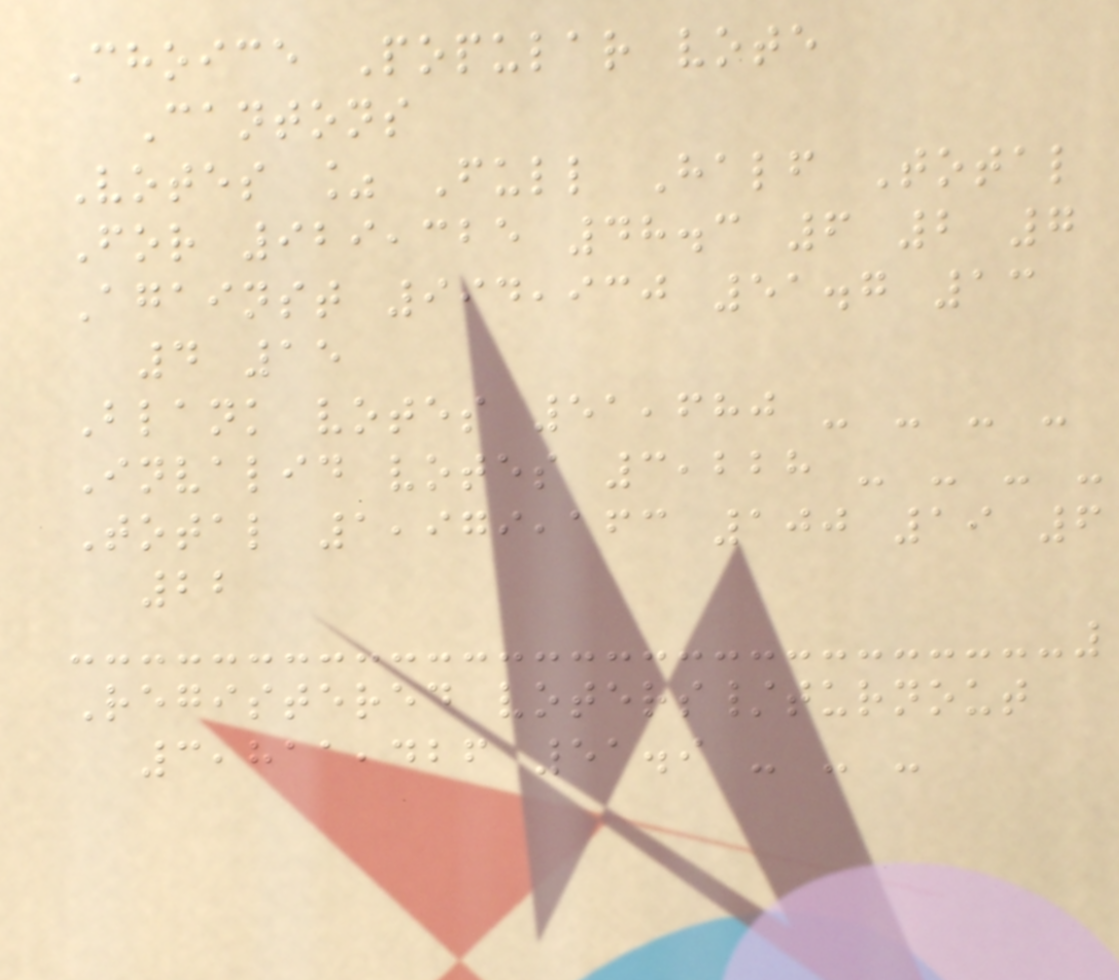Choice Popular vote
Cantons
Votes % Full Half Total
For 929,325 48.3 6 2 7
Against 994,930 51.7 13
4 15
Blank votes 51,680 - - - -
Invalid votes 3,228 - - - -
Total 1,979,163 100 19 6
22
Registered voters/turnout
3,811,426 51.9 - - -
